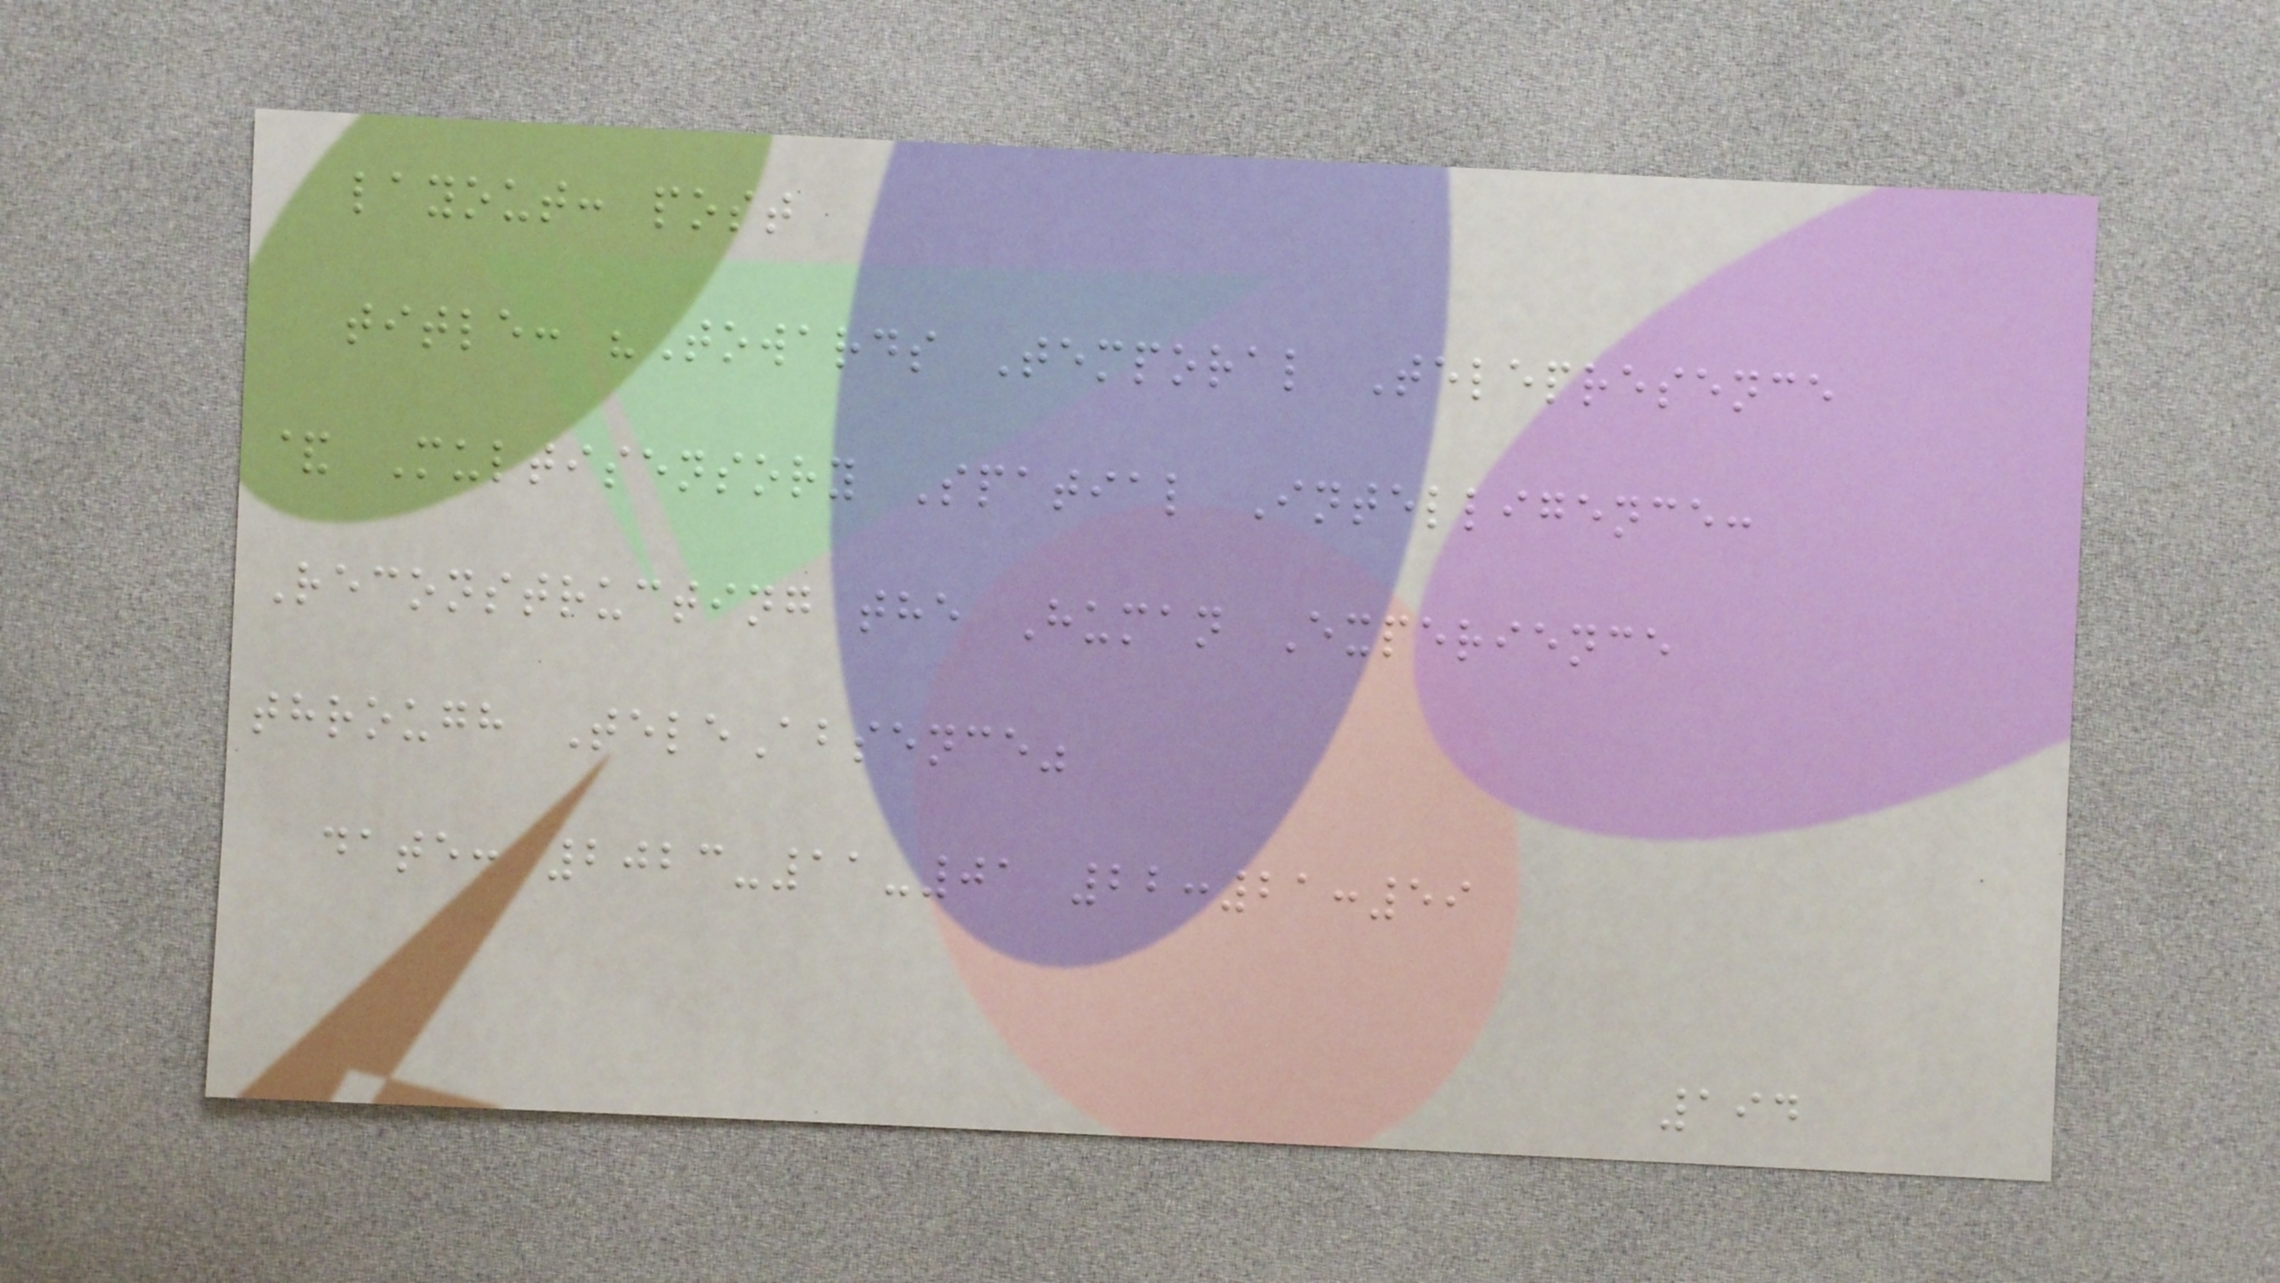layout: post
title: "Towards Temporal Telepresence
& Multisensory Spatial Intelligence:
Reconstructing the Human Experience
through TeleAbsence"
date: 2023-11-01 22:21:59
194
